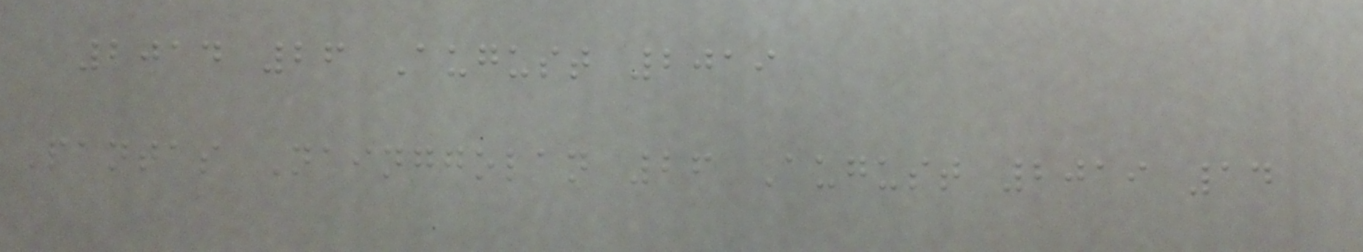2014 26 August 2019
Pantas Nainggolan 26 August 2019 14
